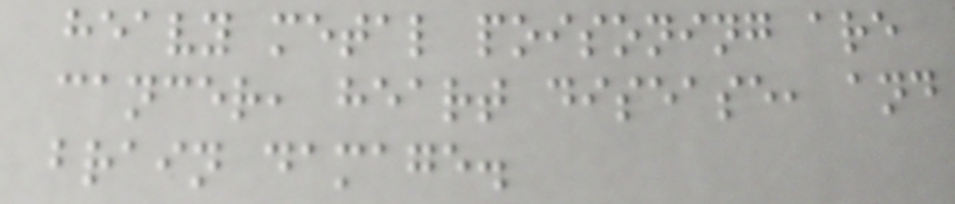heavy metal poisoning are
cancer, heart disease, and
brain damage.
